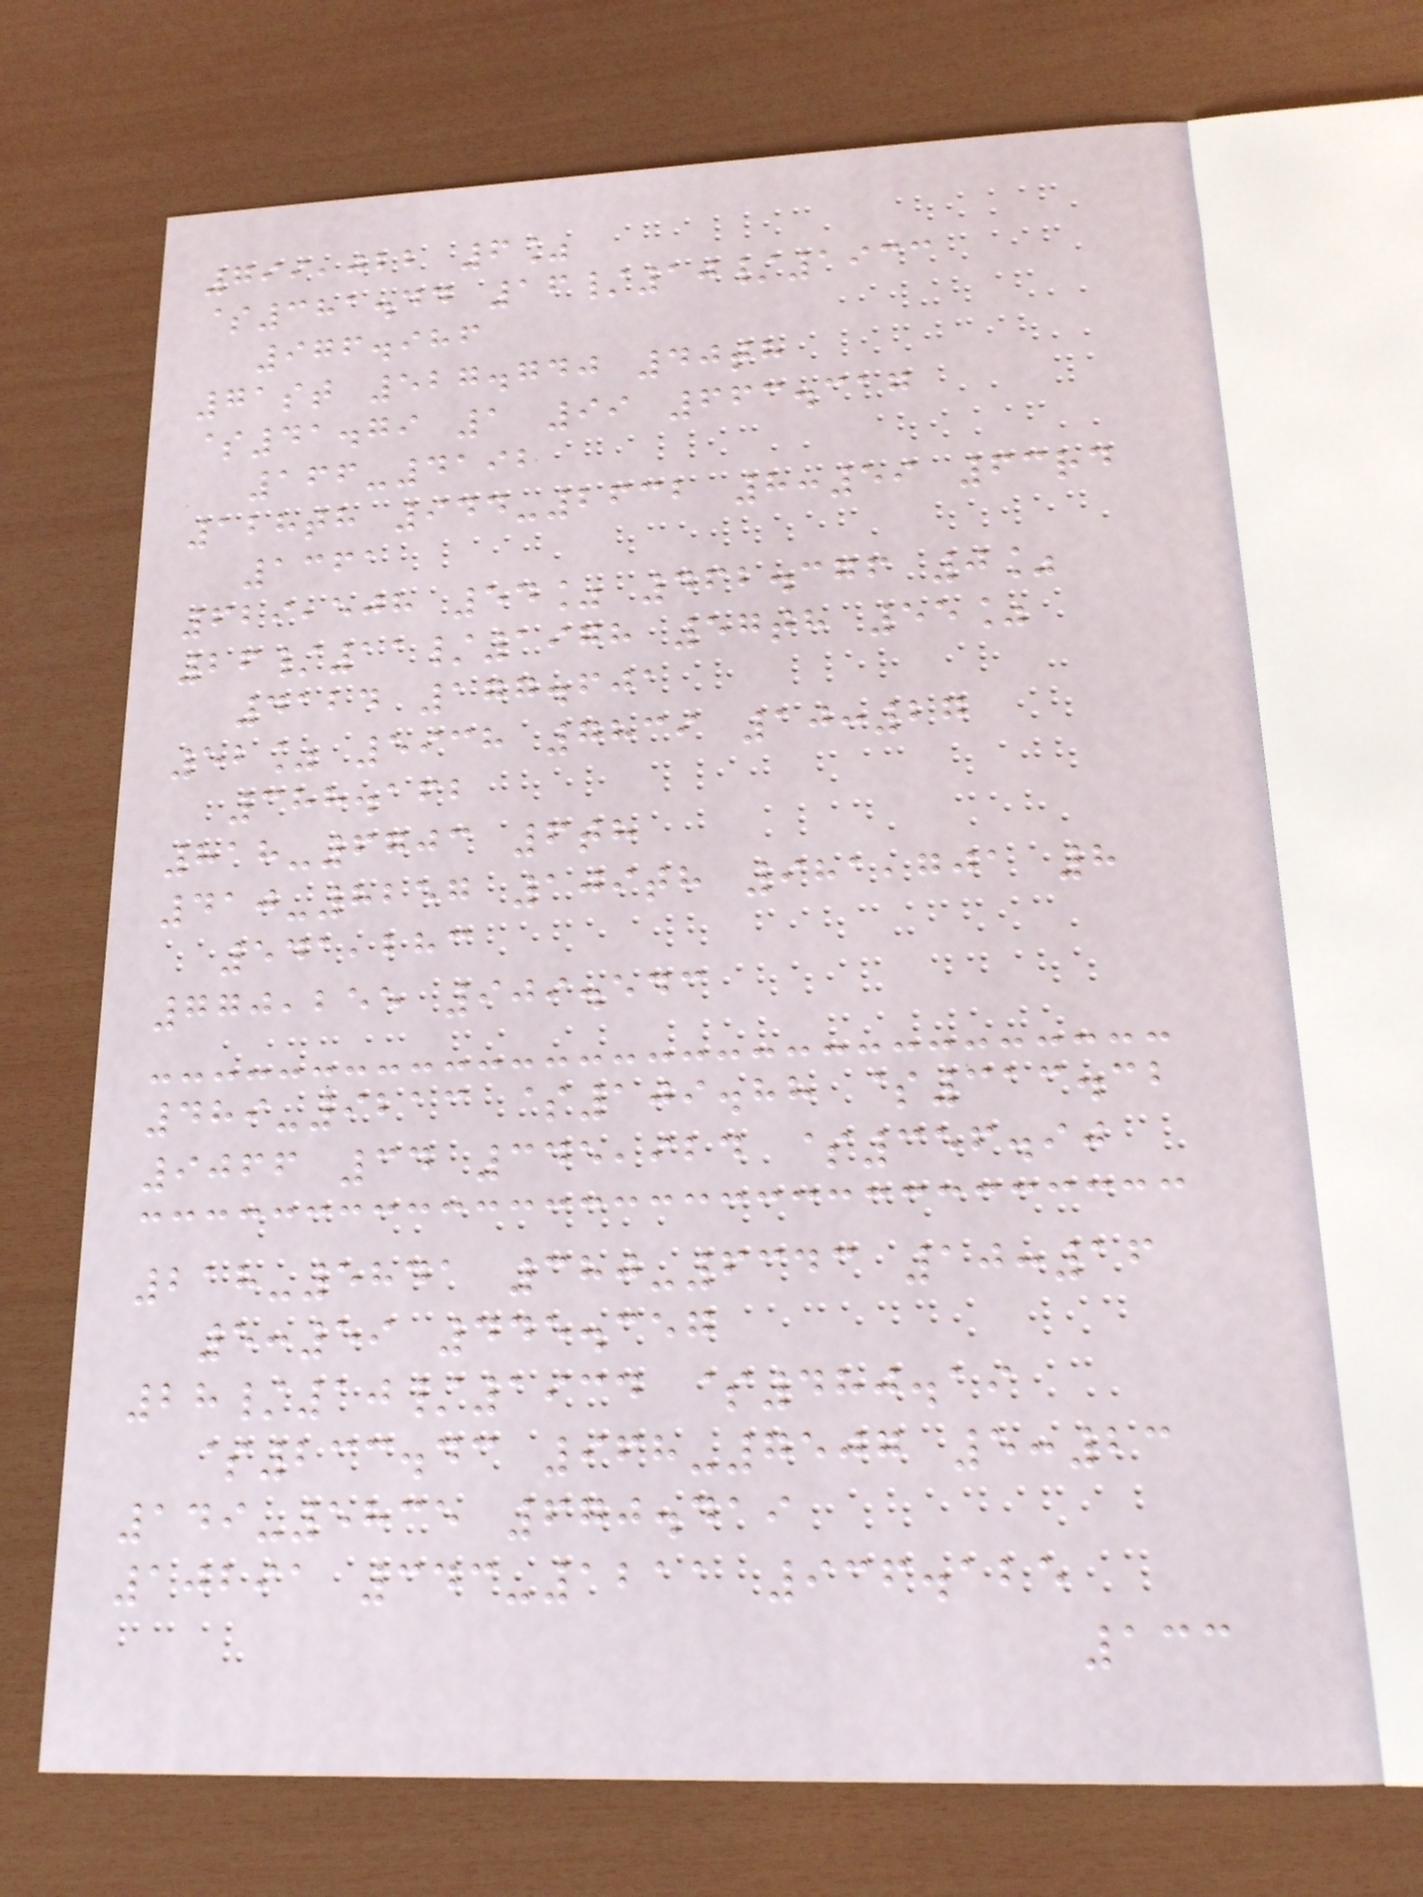799,022 6%
$381.44 16/10/1933
976.986
71st 527.740 40th
$41.79 1 99 663.317
166-4192
128th 944-2632 8:59 63rd
1361
629,508 54% 462.376 0%
26/11/1978 57th 55%
4124 177.601
52% 5938 7839 10:27
388.162
818-6703 6th
410-8257 109th 981,701 8
541,283
770,255 909.543
489-9213 $109.88 $313.32
9066 34 345,924 $356.90
218-5841 380-6343 10:16
5:59 445.357
28/10/1934 $480.19
$233.43 968-7507 5:23
149-5835 670.419
10291 343-1211 936.125
133
